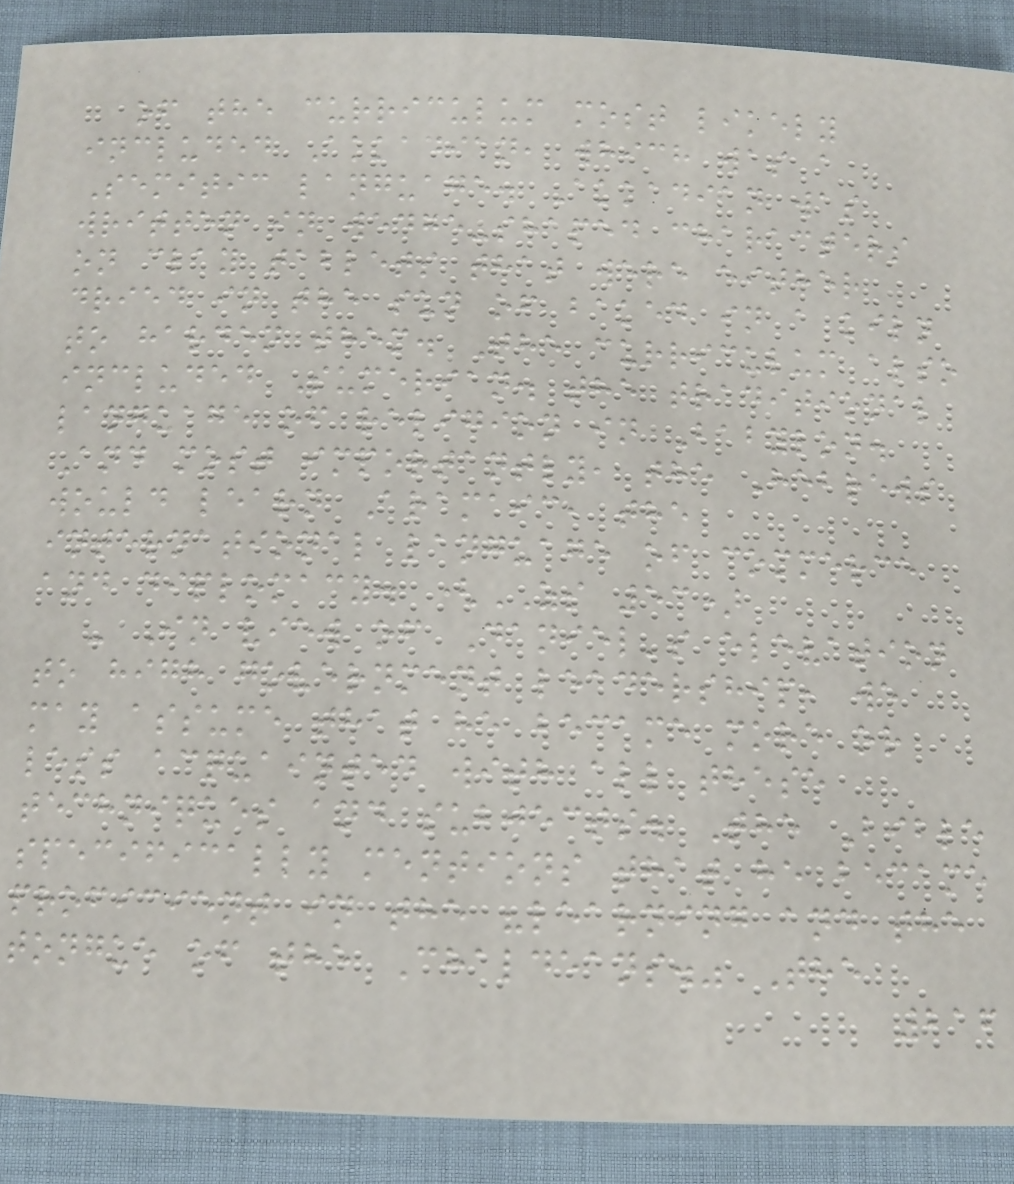of the curriculum most likely
included Akkadian, which was a
Semitic language. Akkadian was
written in wedge-shaped characters
on clay tablets that were either
dried in the sun of baked in a kiln
to harden them. The curriculum also
included Sumerian. the traditional
language of religion in Babylon.
And most importantly, the Hebrews
would learn Aramaic, the
international language of commerce
and diplomacy. (ZS 53)
- In view of Daniel's elevation
to high government leadership, we
may assume that he became more or
less acquainted with all these
techniques and subjects. The Bible
specifically mentions that he became
proficient in the "learning and the
tongue of the Chaldeans." The
216
